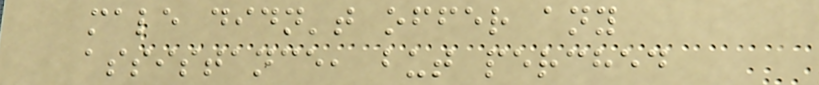male didn't offer any
assistance, but perched
